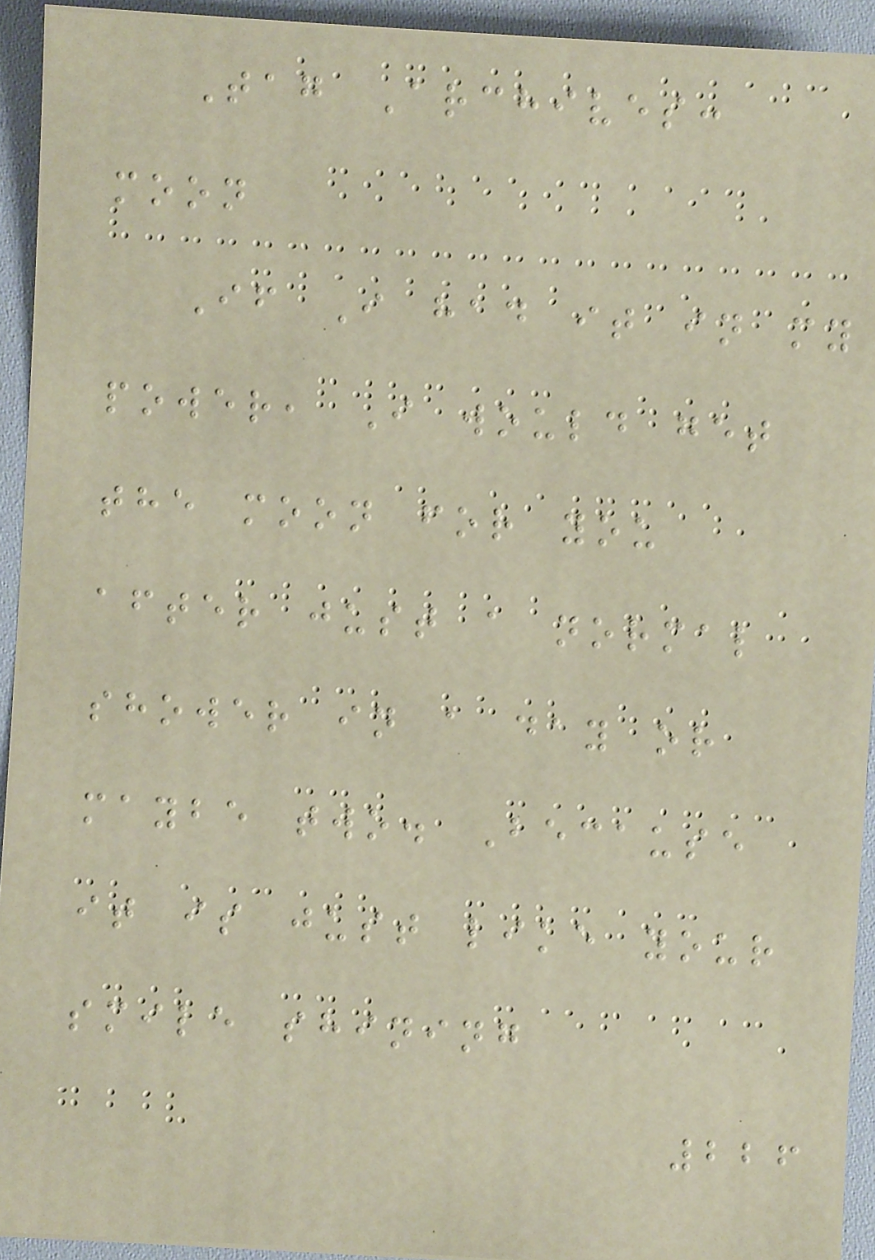Tag Archives:
moon
If I had it in my
power, I would get
the moon for you
after just a normal
shower in a day or
maybe two. Because
it is just like your
smile shining
226
